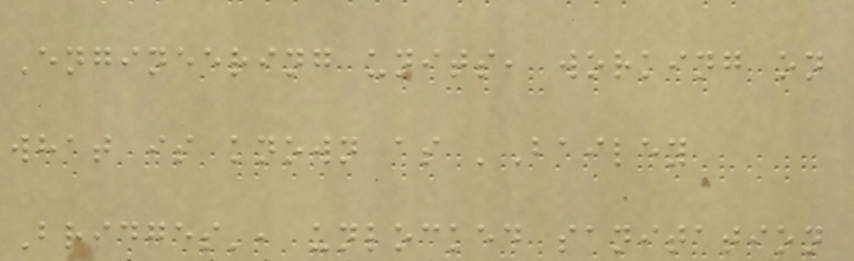Engineering units, working on
what is known as 'Bailey
Bridges', unlocked sanitation
